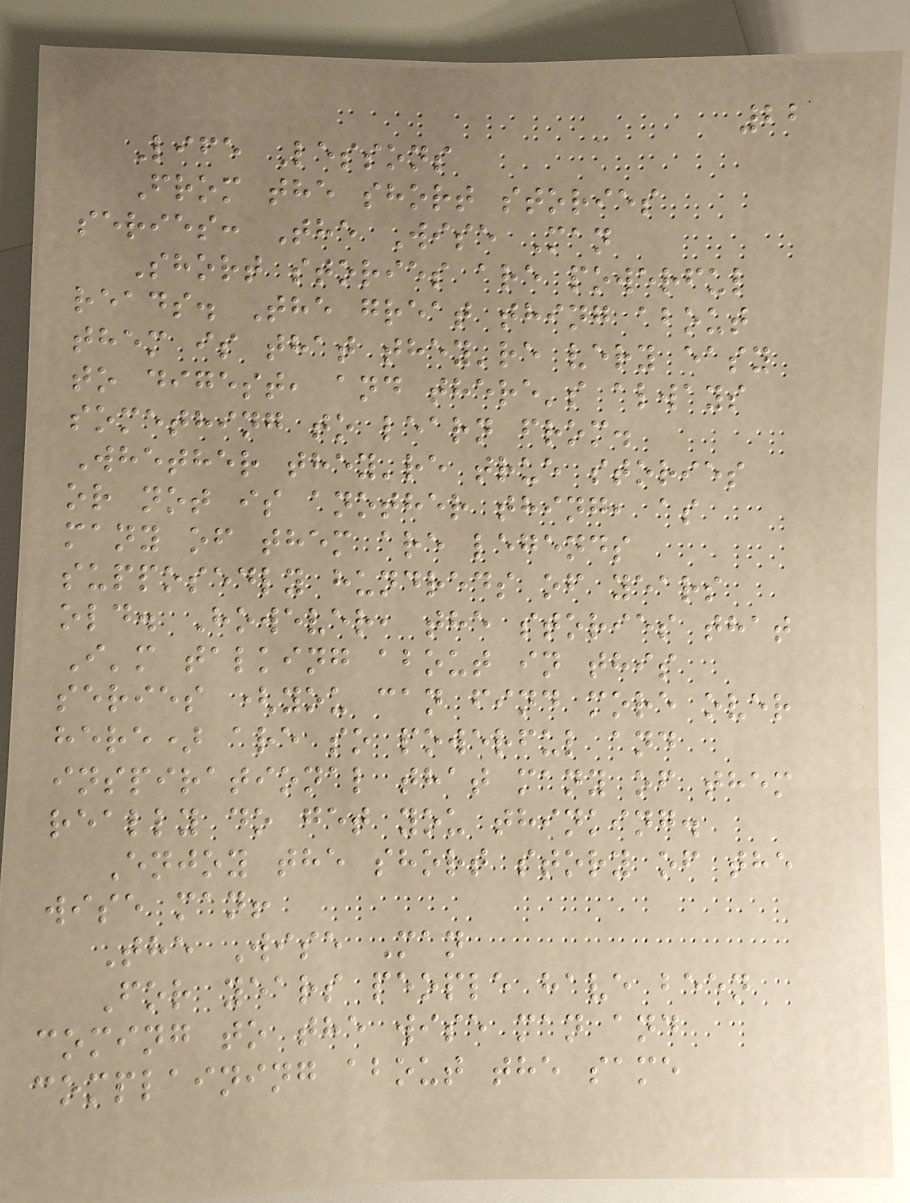22
Life Lessons
From the short stories
series: The Wise Man
Short stories are powerful
reads. The great thing about
them is that they're very easy
to digest, and there's always
something to learn from.
Whether they're true stories
or not is another thing, as
many of them are legends
supposedly hundreds of years
old. However, the stories that
I'm talking about in this
series (you can find more over
here) are so powerful and
inspirational that many of them
really do get you thinking.
Enjoy the short story of the
wise man!
The Wise Man
For years people have been
coming to the wise man and
complaining about the same
